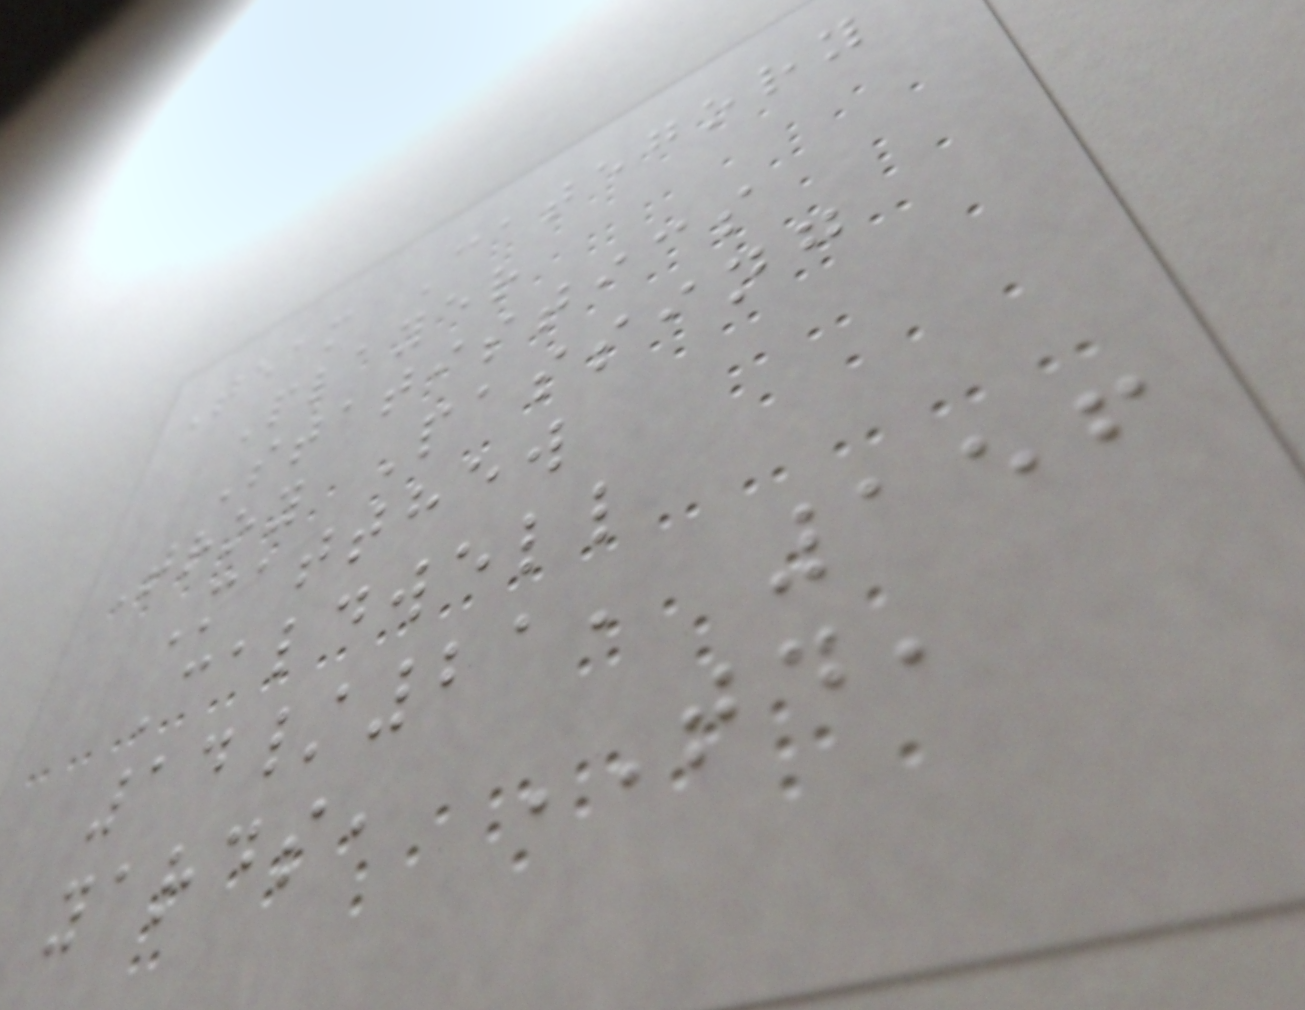Team Category
Player
Statistics
Troy Passing
Matthew
Caldwell
14/21, 156
yards, TD,
